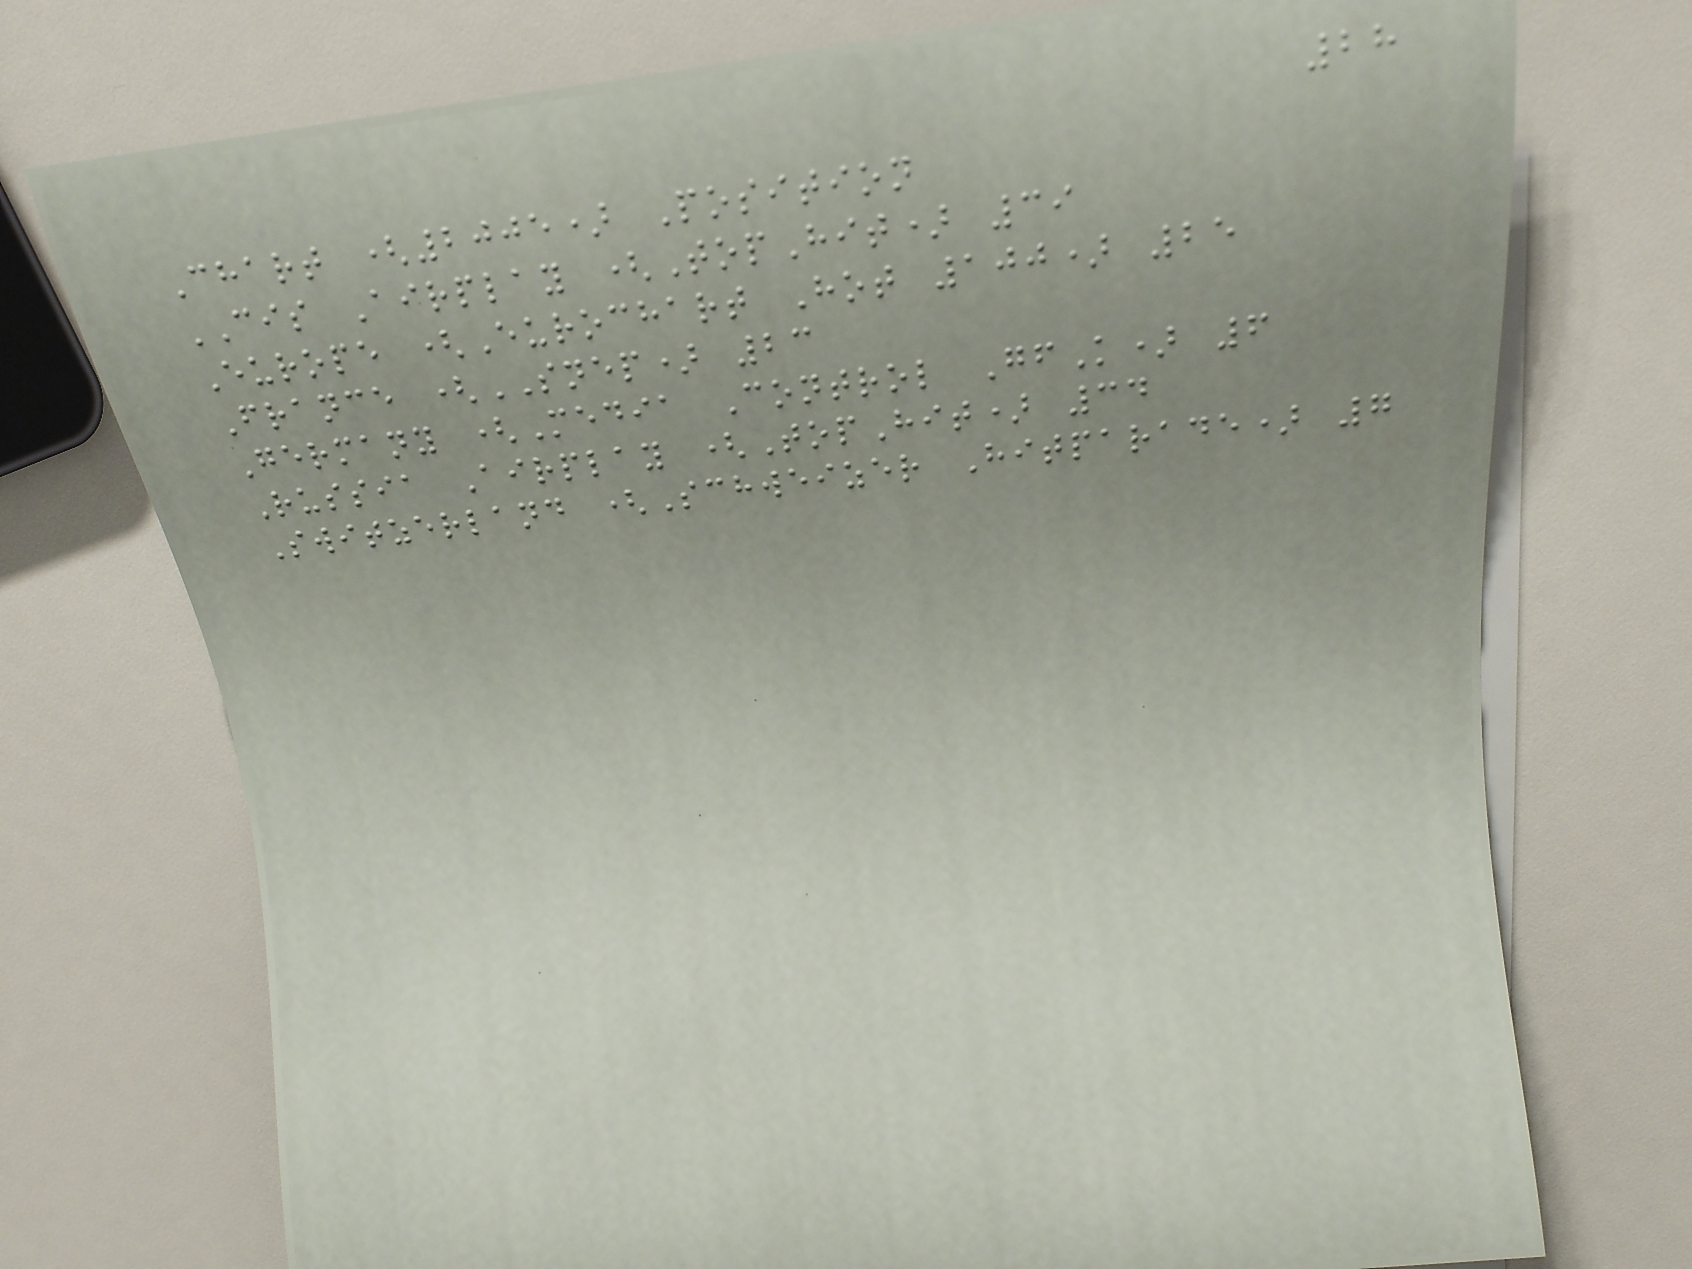28
Chart (2005) Position
CIS Airplay (TopHit) 39
Europe (Eurochart Hot 100) 25
France (SNEP) 23
Germany (Media Control GfK) 6
Russia Airplay (TopHit) 34
Switzerland (Schweizer Hitparade) 7
